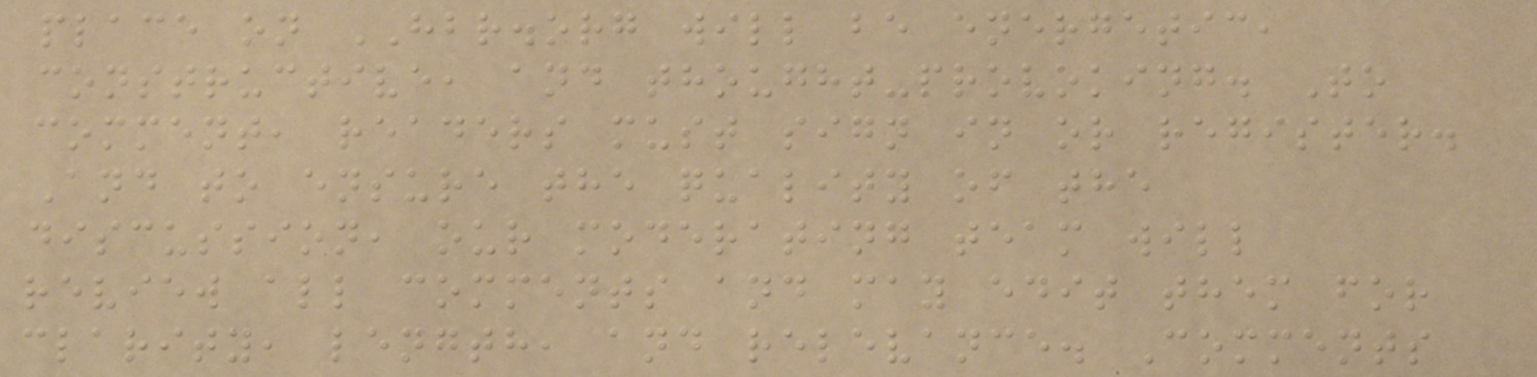place on HBR.org will be energetic,
constructive, and thought-provoking. To
comment, readers must sign in or register.
And to ensure the quality of the
discussion, our moderating team will
review all comments and may edit them for
clarity, length, and relevance. Comments
